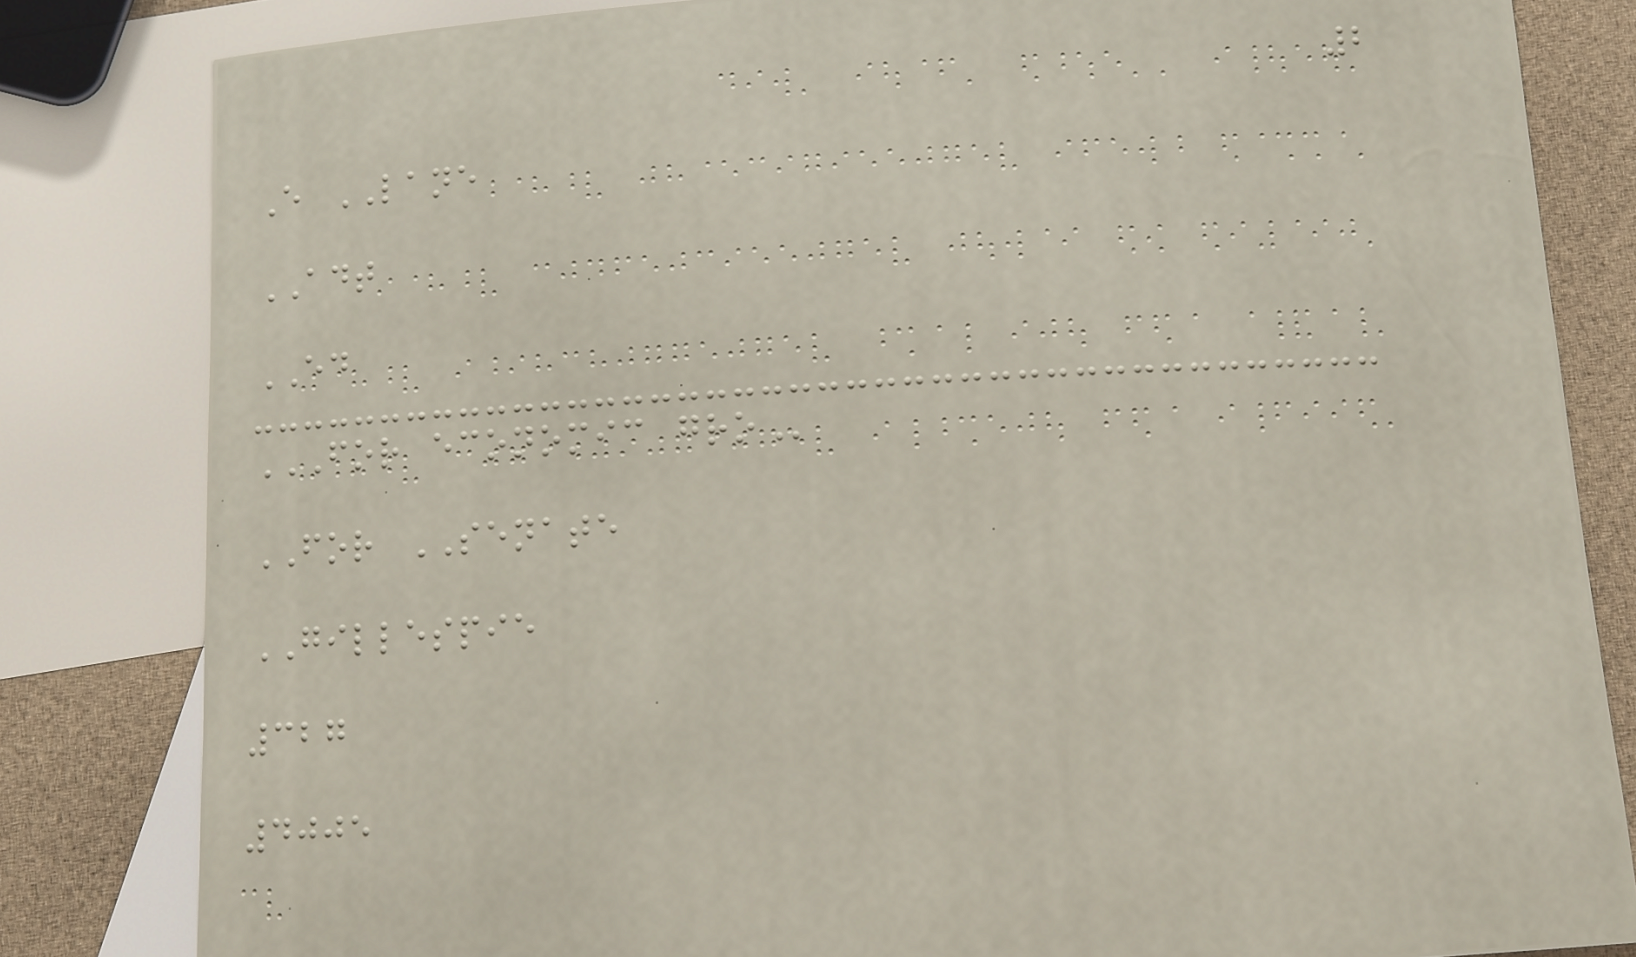2
E LANE
ADT
ED
FOR ECONOMIC GRO
FOR SENATE
GILLESPIE
327
4005
